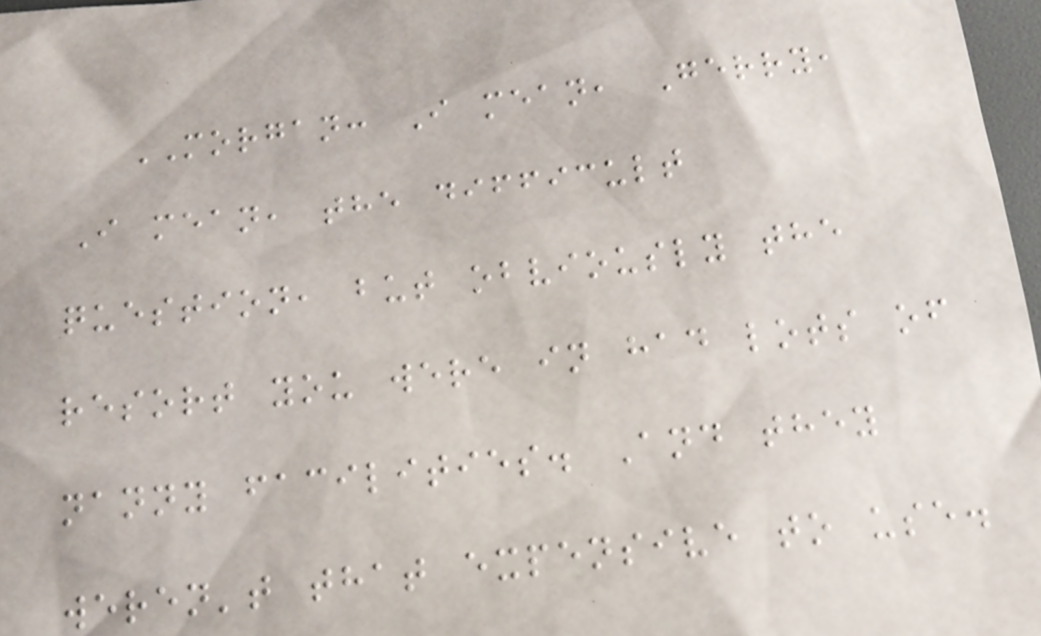MORGAN: I mean, Gerry,
I mean, the difficult
question, but obviously the
resort you were in had lots of
nanny facilities. And they
weren't that expensive to use.
